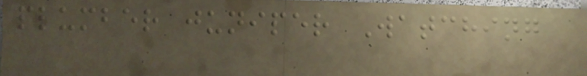plumber juniper Watching
